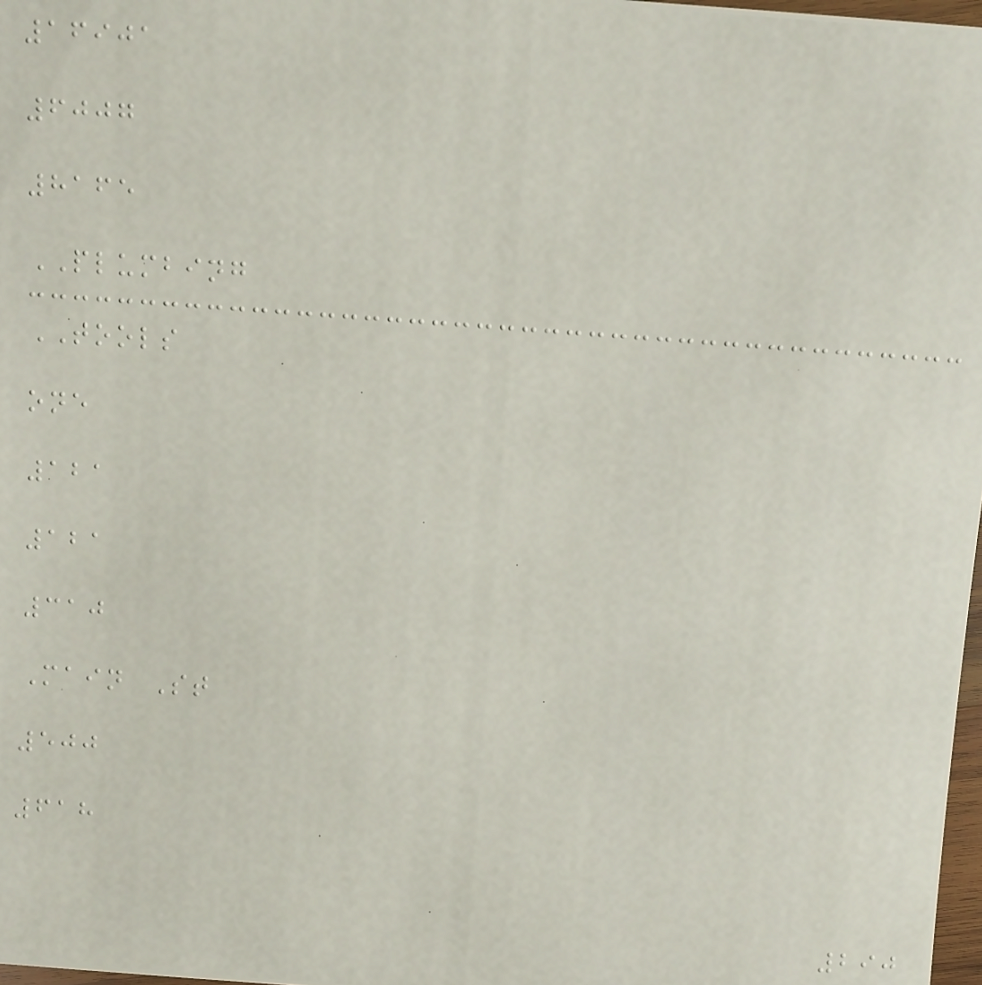16901
6007
8165
PLUMBING
TOOLS
one
121
121
310
Main St
500
618
290
